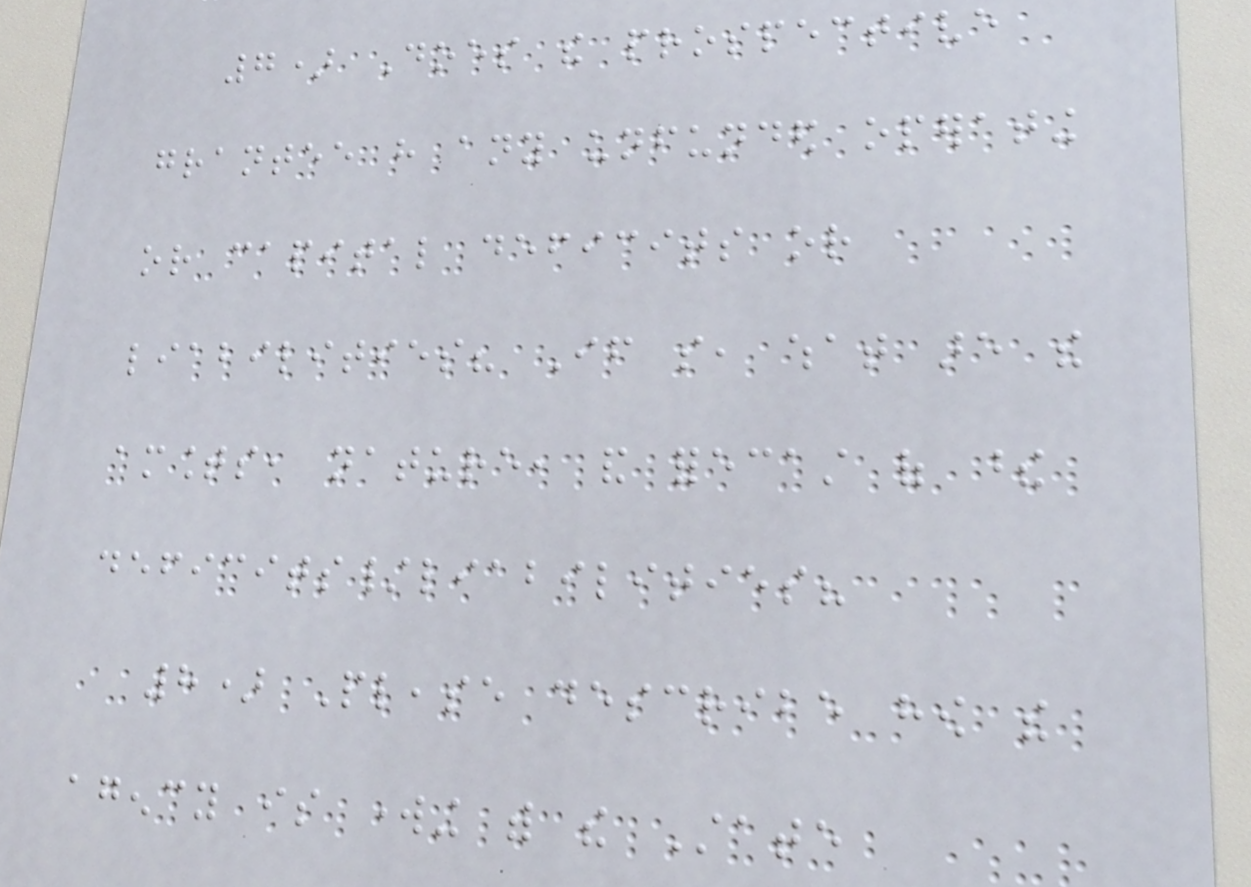7) Does the prospective
grantee have any unfunded operating
or capital deficits or
liabilities? If so, what are the
amounts, nature, and forecast of these
deficits/liabilities?
8) Please describe how the
agency is working with the State
